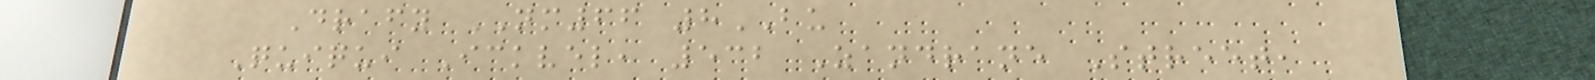Drafy NM66 8BU
Quiqui Ickvel, 532 Zandrane Street,
